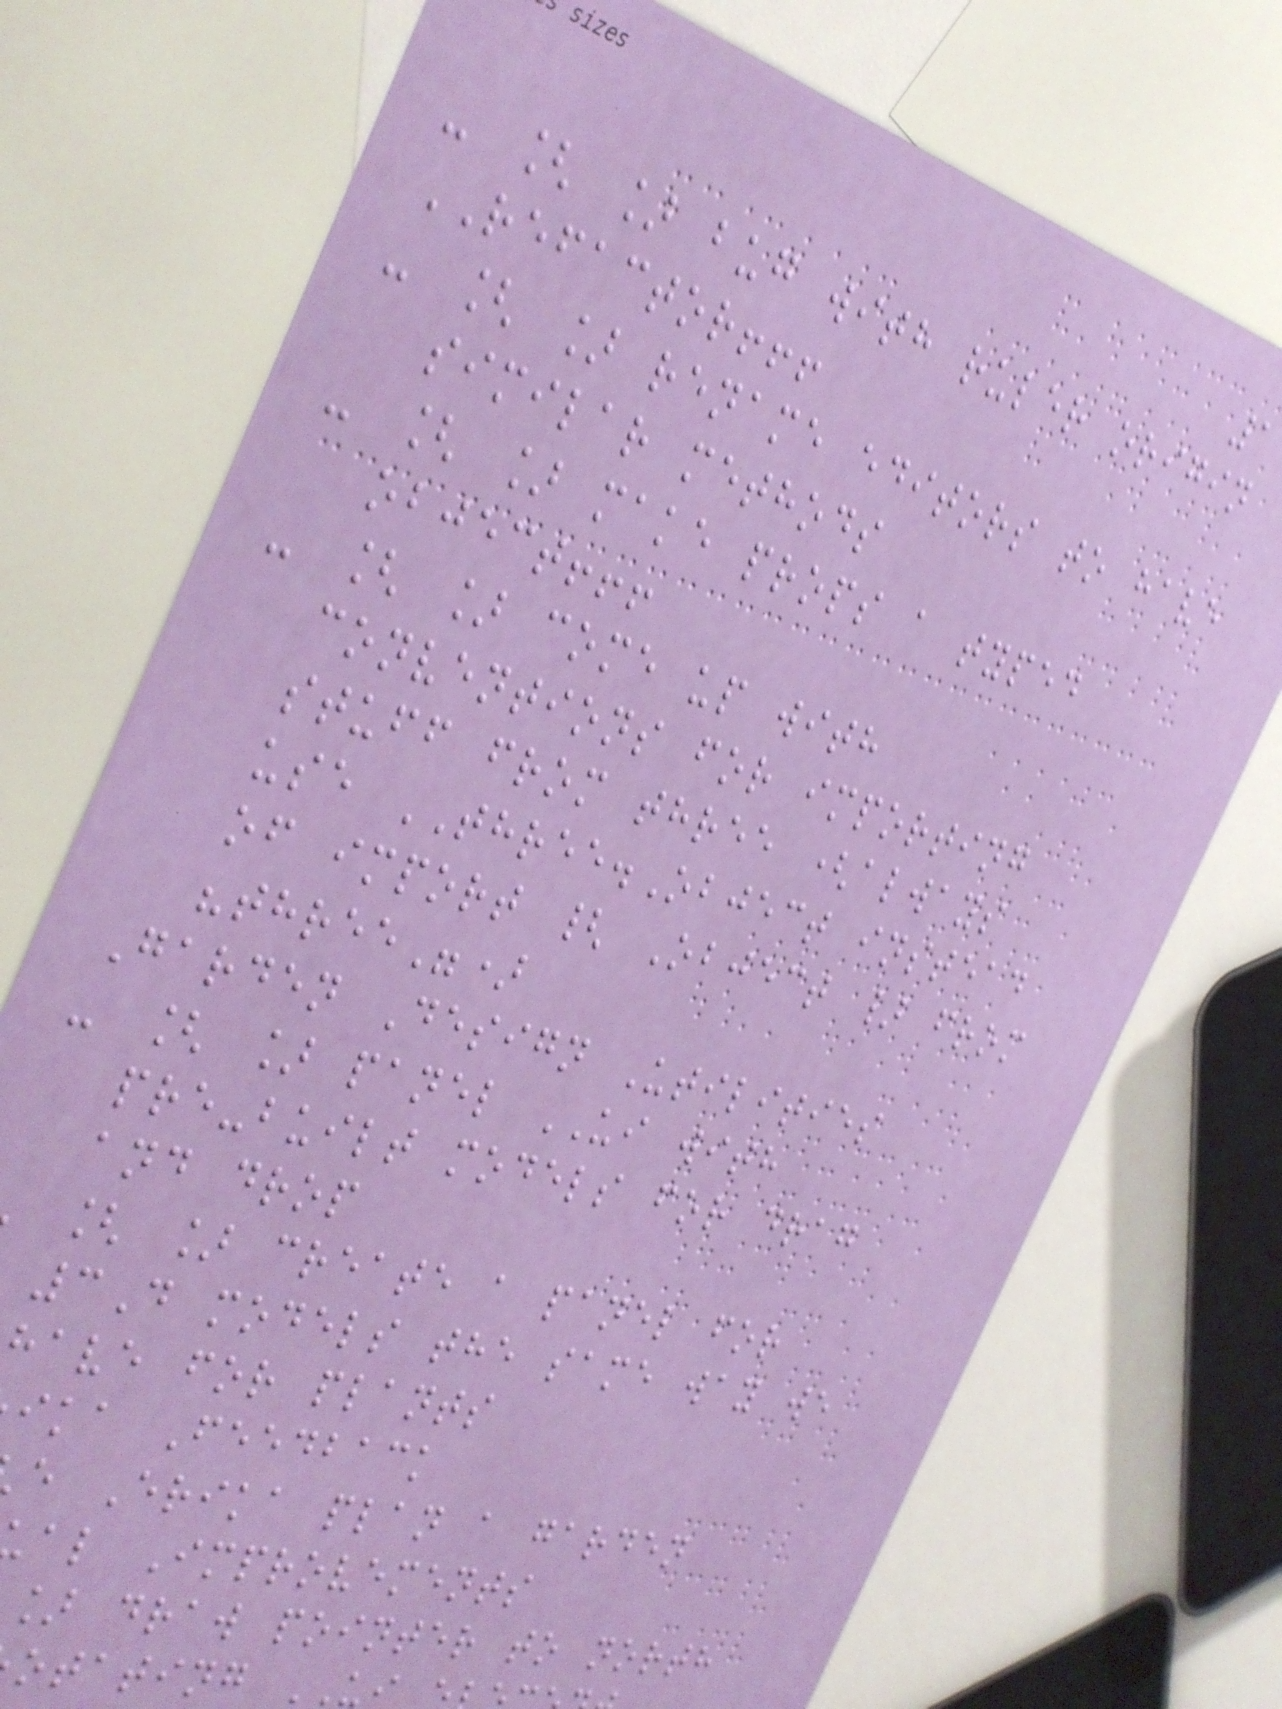- [ ] bug with ruler origin
REFACTOR!!!
- [ ] rename editors to have
similar methods
- [ ] make props a typed
object!!!
- [ ] come up with
conventions for importing
stuff from three (always
use THREE.Object instead
of import { Object } from
"three")
Garden Design Utilities
- [ ] panel UI with
pre-built models for drag
and drop
[ ] create a panel for
3D models the same way we
have for plants
ika Feedback
e Erika plan a garden
al Improvements
] draw pointer to north
otating
